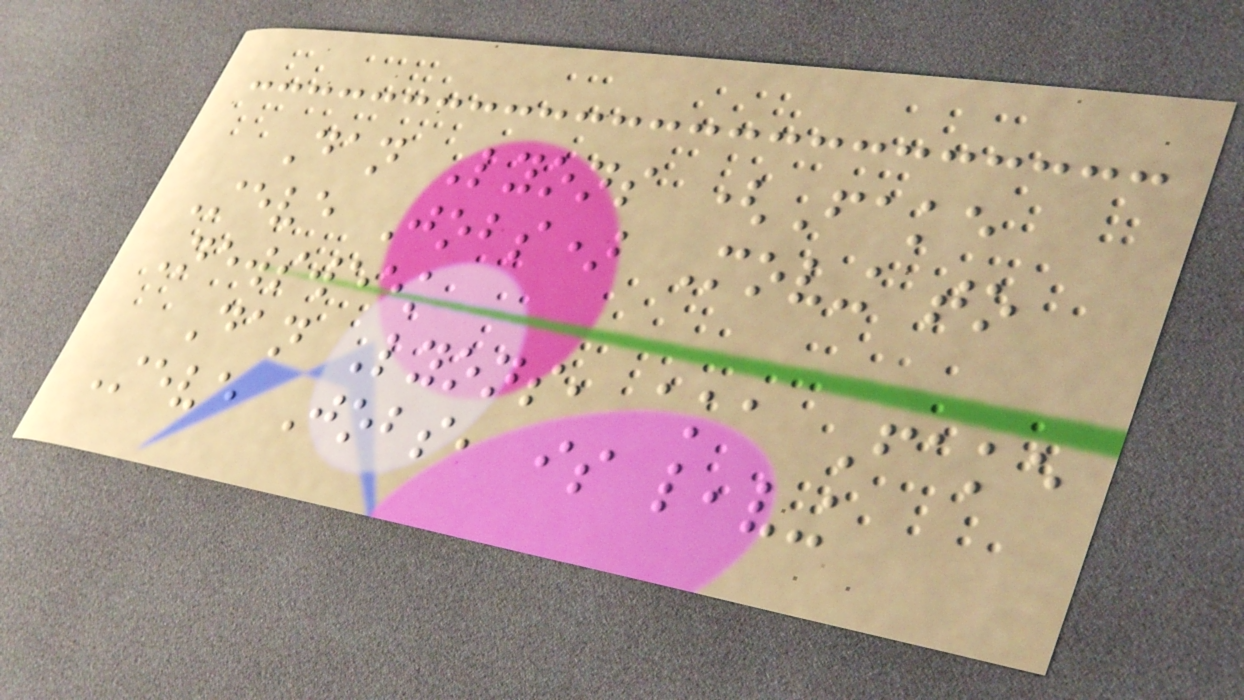Dan Lyons (Fake
Steve Jobs) Moving to
Newsweek
Dan Lyons, aka Fake
Steve Jobs, is leaving
